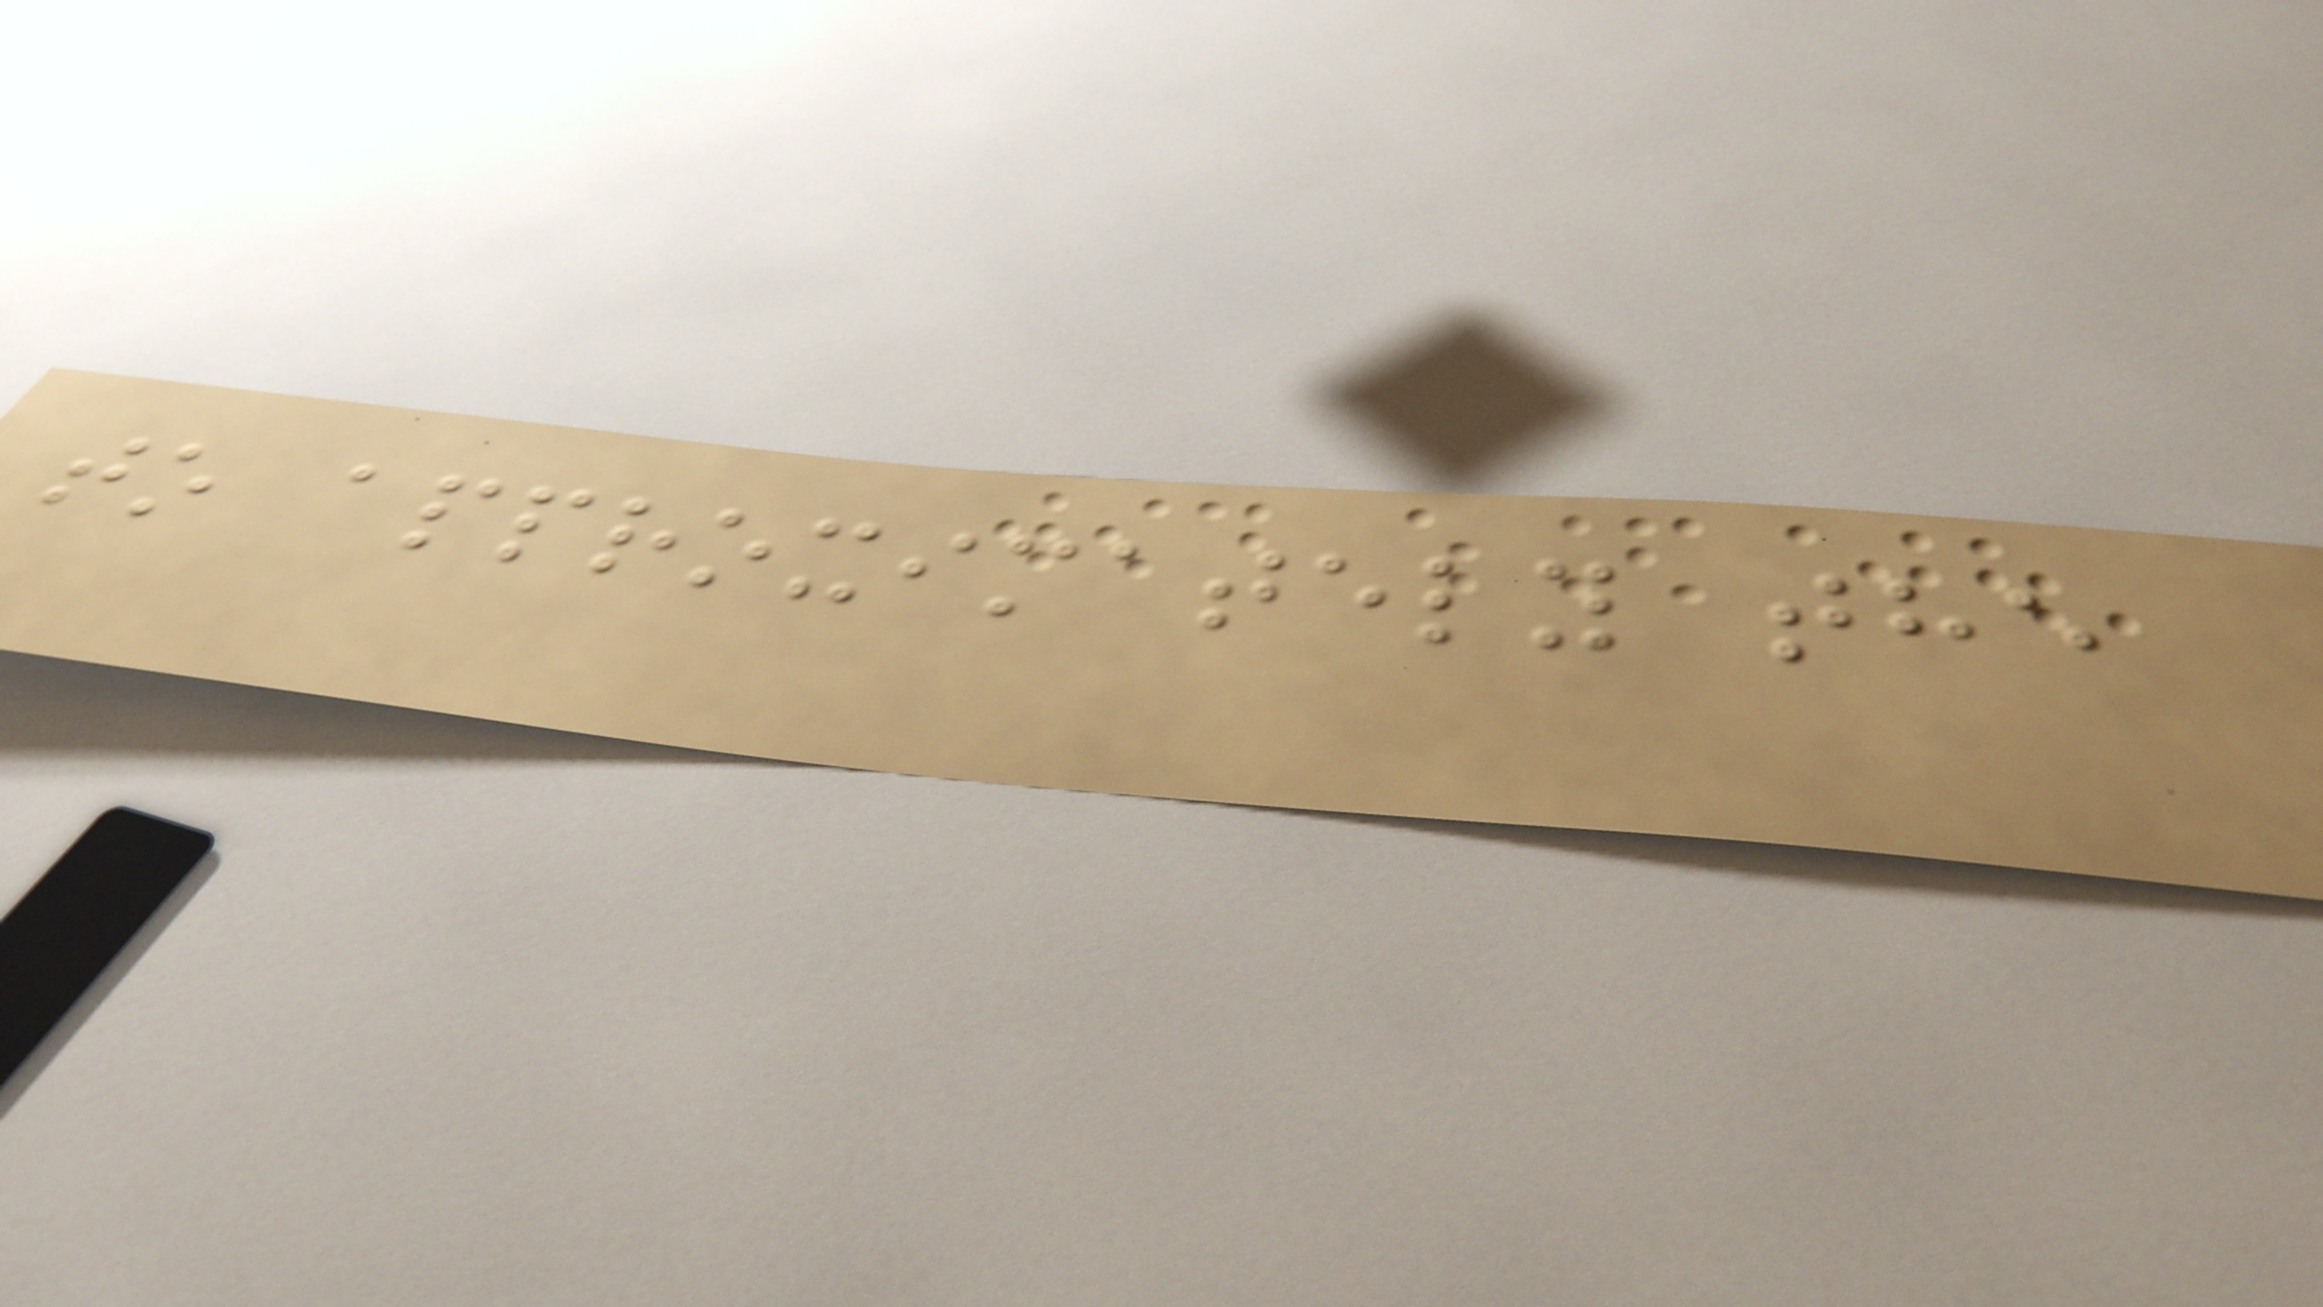to approximately the
